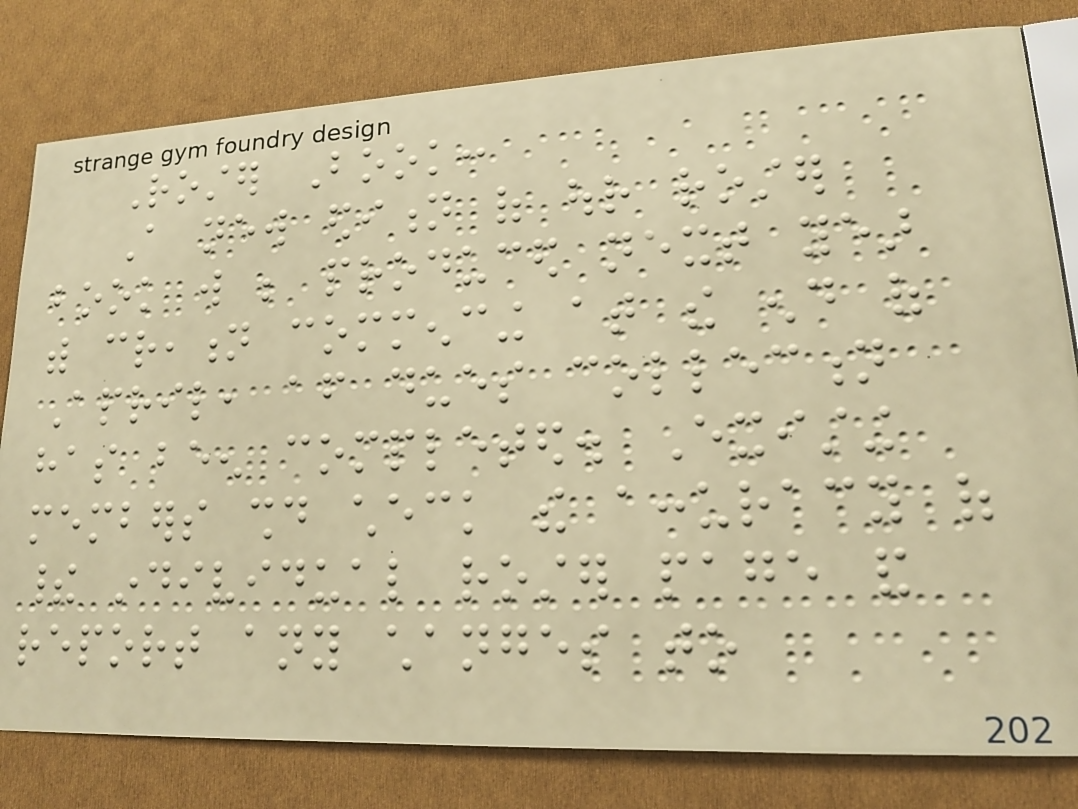Roster Book:
A new edition of our roster
book will be produced next year
with creation commencing at the end of
April, after dues collection
has been completed. Existing
members should check the accuracy of
their individual roster page and
report any changes to
